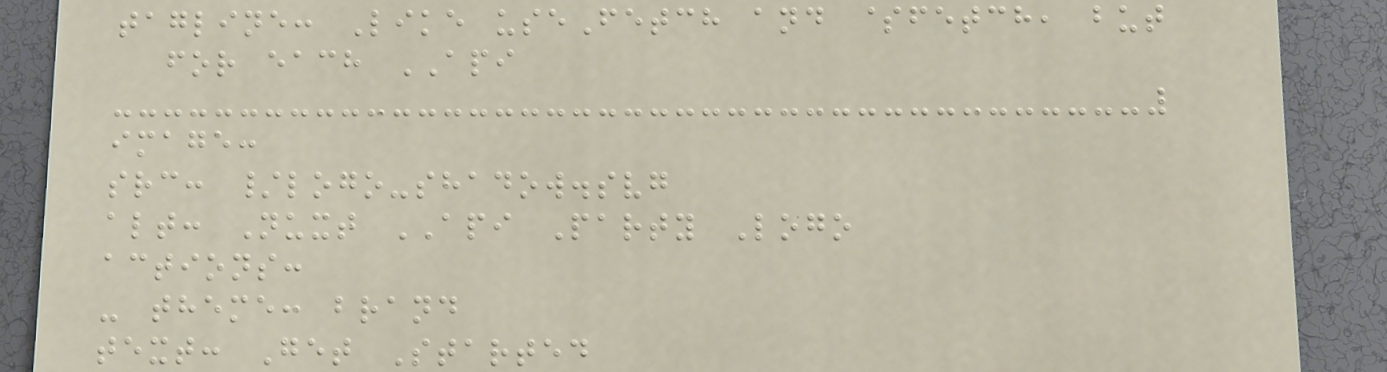tagline: Like useFetch and $fetch, but
for each API
image:
src: /logo-shadow.svg
alt: Nuxt API Party Logo
actions:
- theme: brand
text: Get Started
